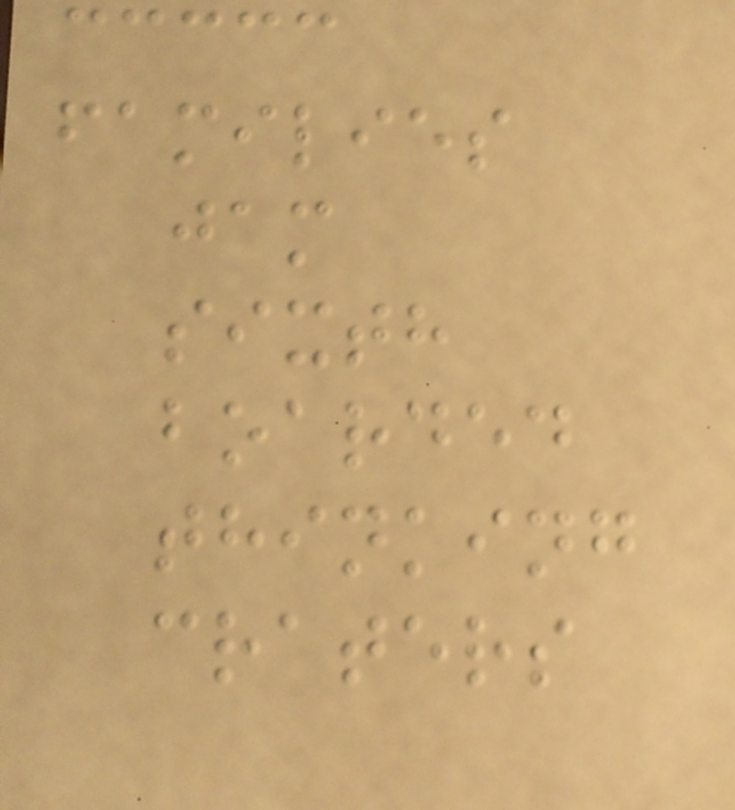families
jam
sixth
boarded
thinking
craters
